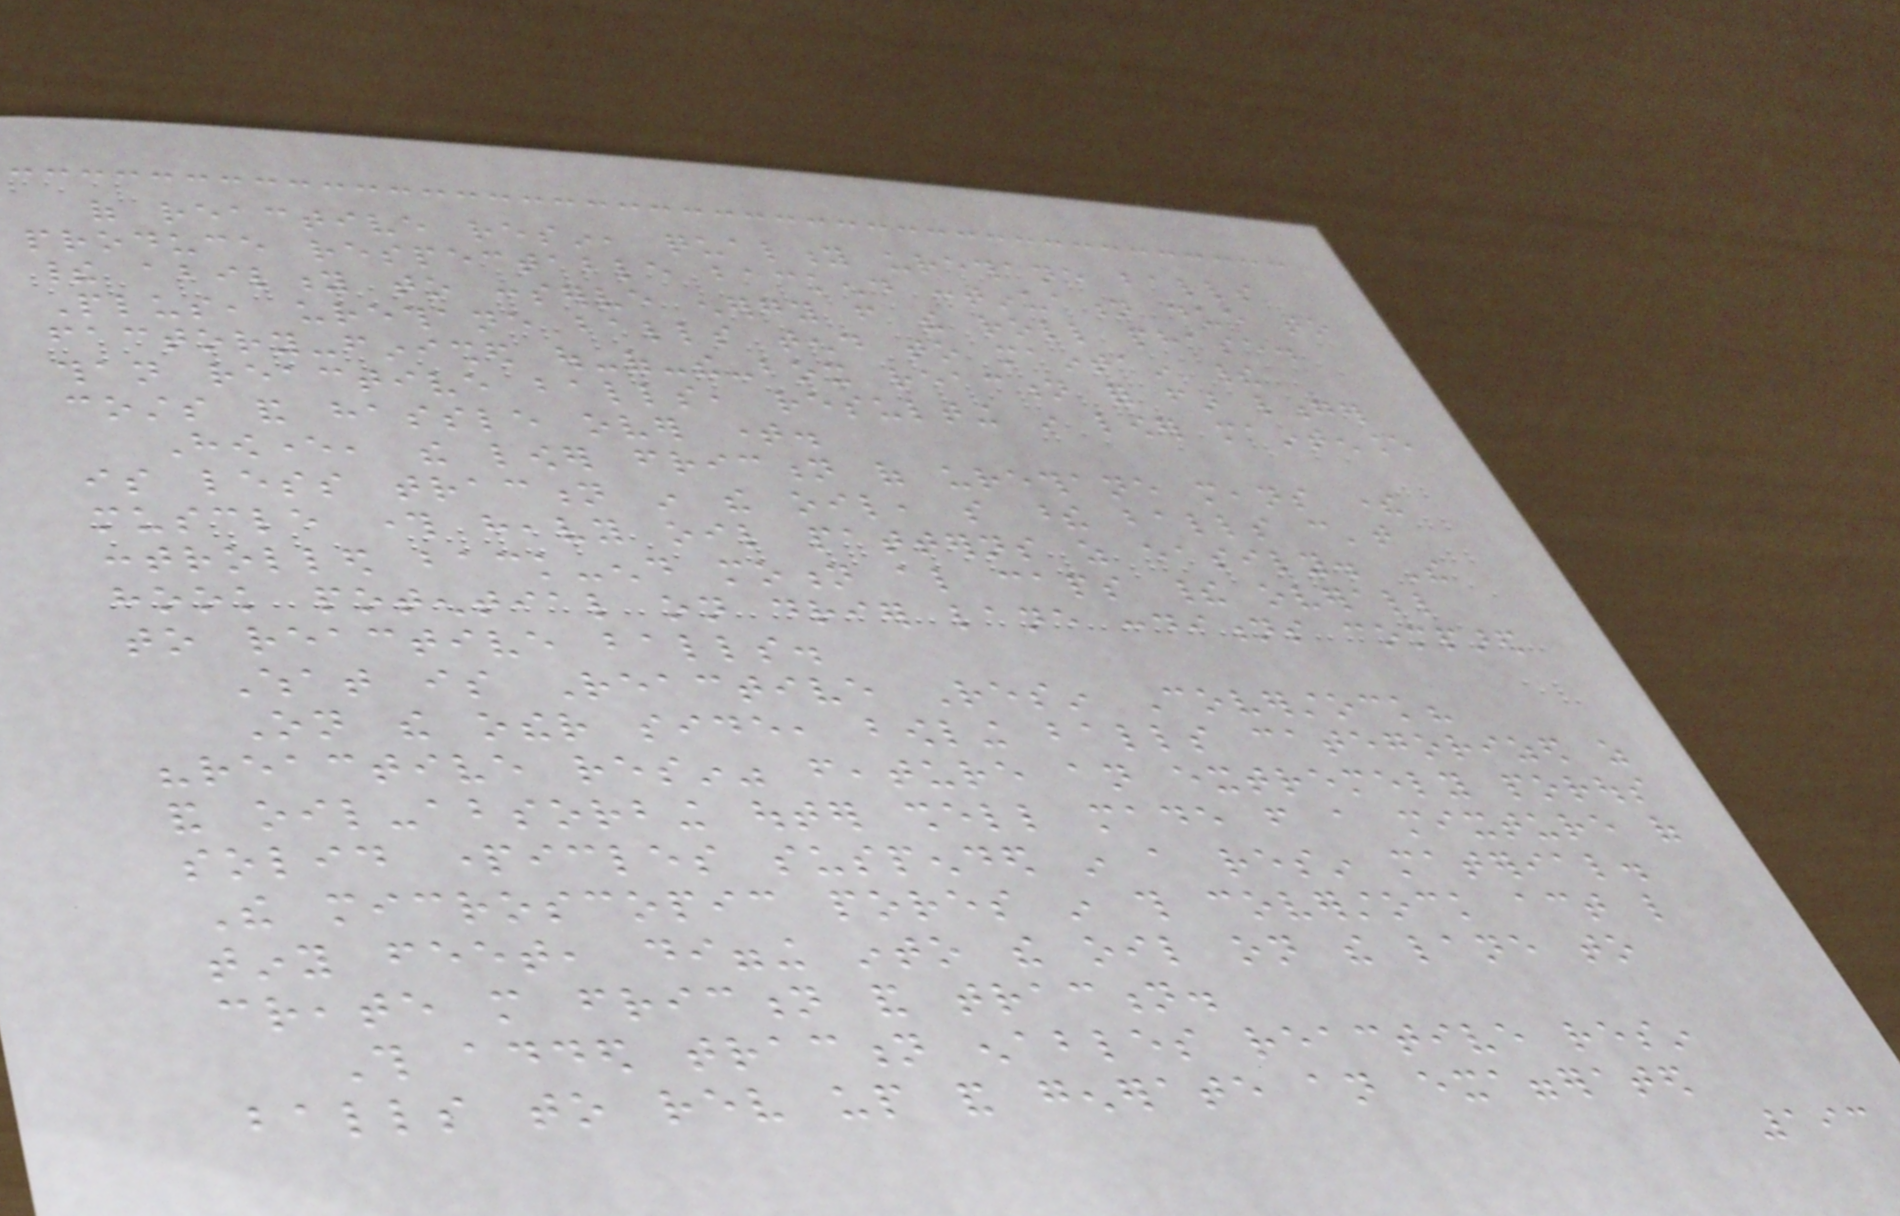of reactive resin, quality urethane balls
produce respectable backend continuation due to
their ability to conserve energy from the roll phase.
Plus, urethane balls tend to maintain their
factory-finished out-of-the-box reaction for far longer
than reactive balls, resulting in lower maintenance
costs and hassle over time.
However, the lower friction of urethane means there
is less traction in the oil, so these balls can't
muscle through heavy oil patterns as easily. The
controlled back-end motion also caps their overall
hook potential on drier lane conditions compared
to reactive balls.
What is Reactive Resin Coverstock?
On the other side, bowling balls categorized as
"reactive resin" feature an extremely porous
and oil-absorbing outer shell made from a mixture of
solid particles suspended in a resin material.
The microscopic pores in this coverstock act like
tiny feet, digging into the oil on the lane to
create more friction and traction.
This added traction enables reactive resin
balls to rev up and generate an exaggerated
193
